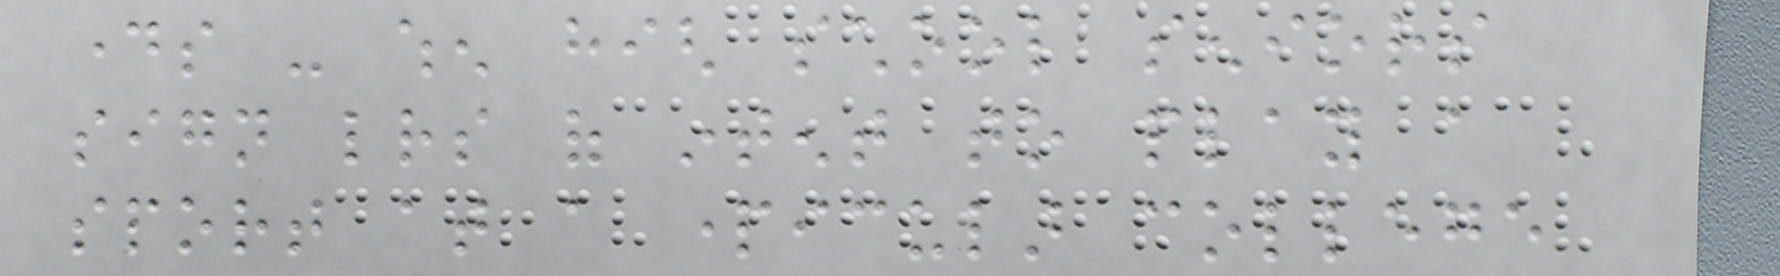days - when high school seniors
sign letters of intent to play a
sport at a particular college
